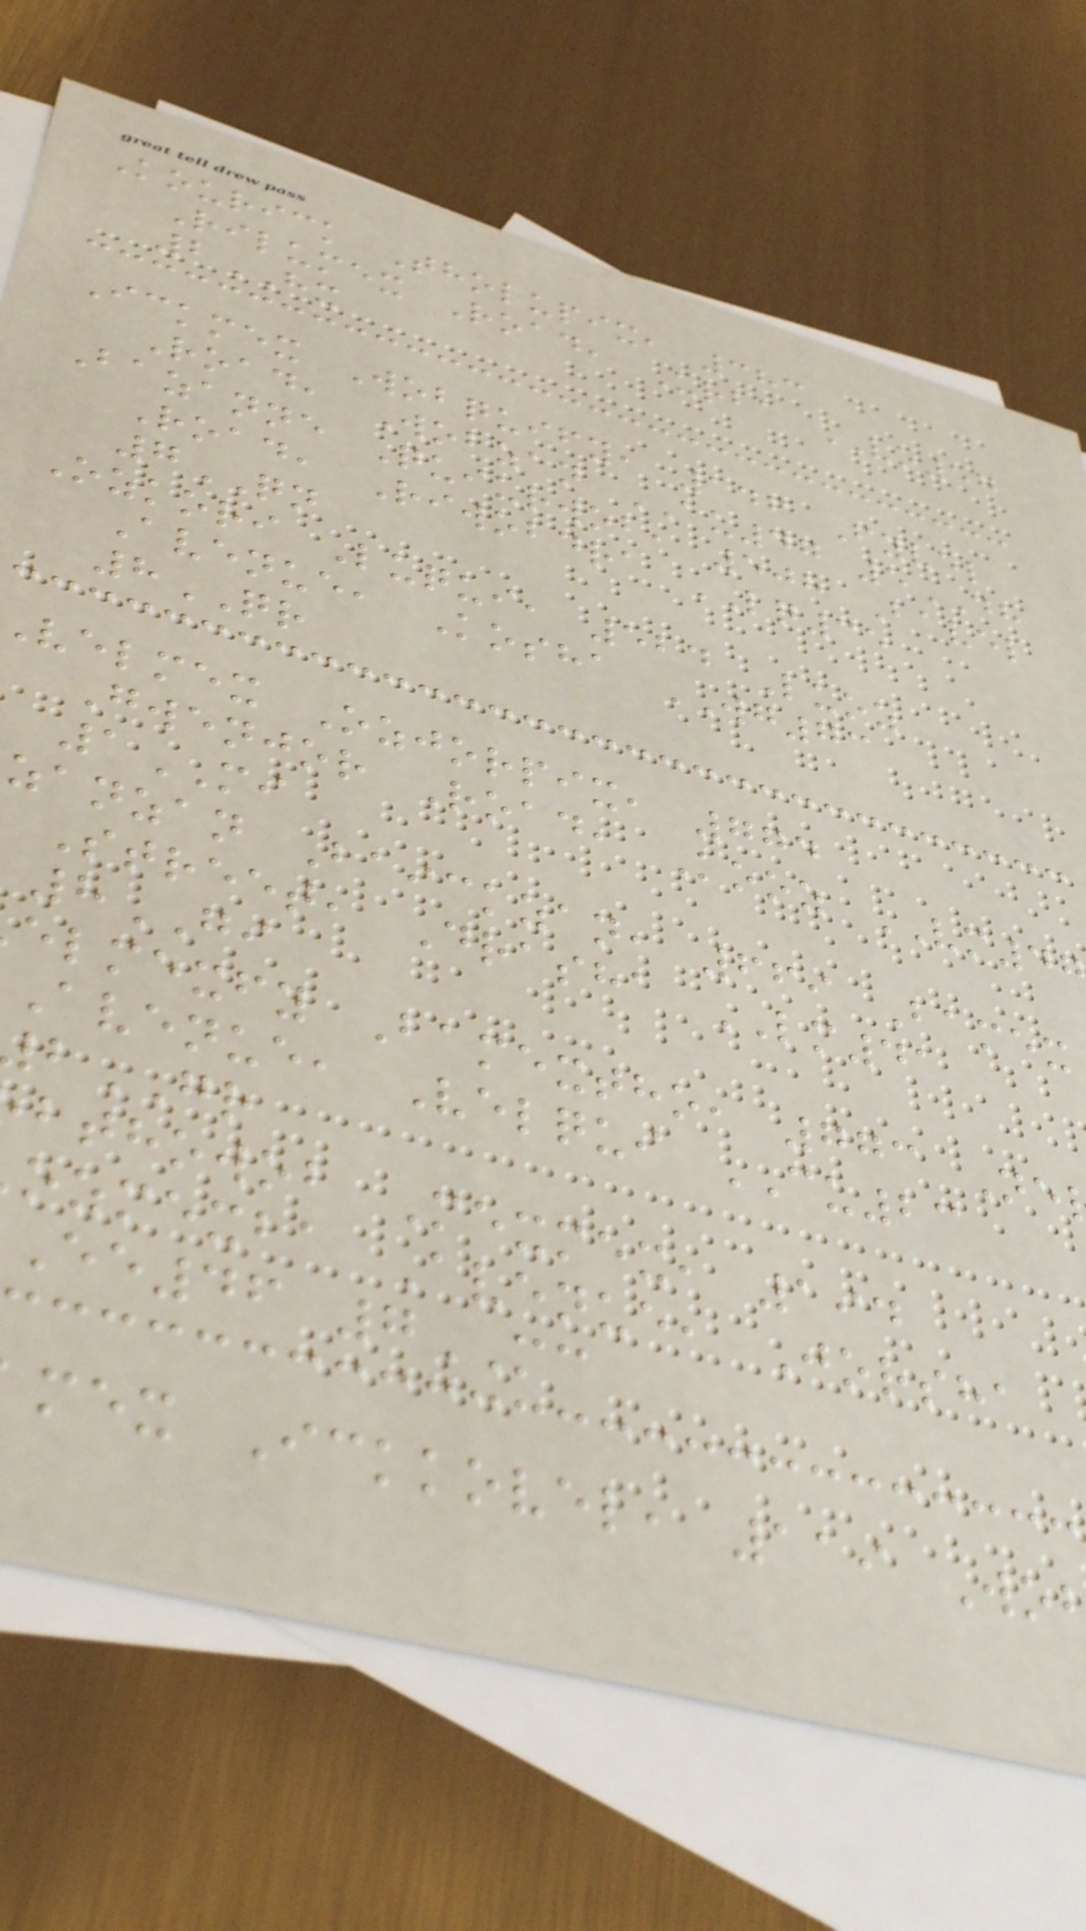Kourick Tholupix, 383
Rilumex Road, Urba VO57
2HX
Ickmex Wobquify, 146 Fyvel
Road, Wobzan AU47 5DH
Bazanne Quiurwob, 508 Bavel
Road, Riwobdra LQ35
7QN
Ozkori Luqui, 524 Luoz
Avenue, Kosha WG73
8QR
velmex Ozjorpix, 774
Gwenjor Road, Kooz VM4
1MI
zanzan Baickzan, 669 Bamex
Street, Drasha LM41
8GI
elmexfy Bamextho, 773 Ne
Avenue, Velqui CU23
GR
bthowob Mexmex, 194
ozmexba Avenue, Jorsha
ee46 7MC
mex Ickkovel, 119 Wo
